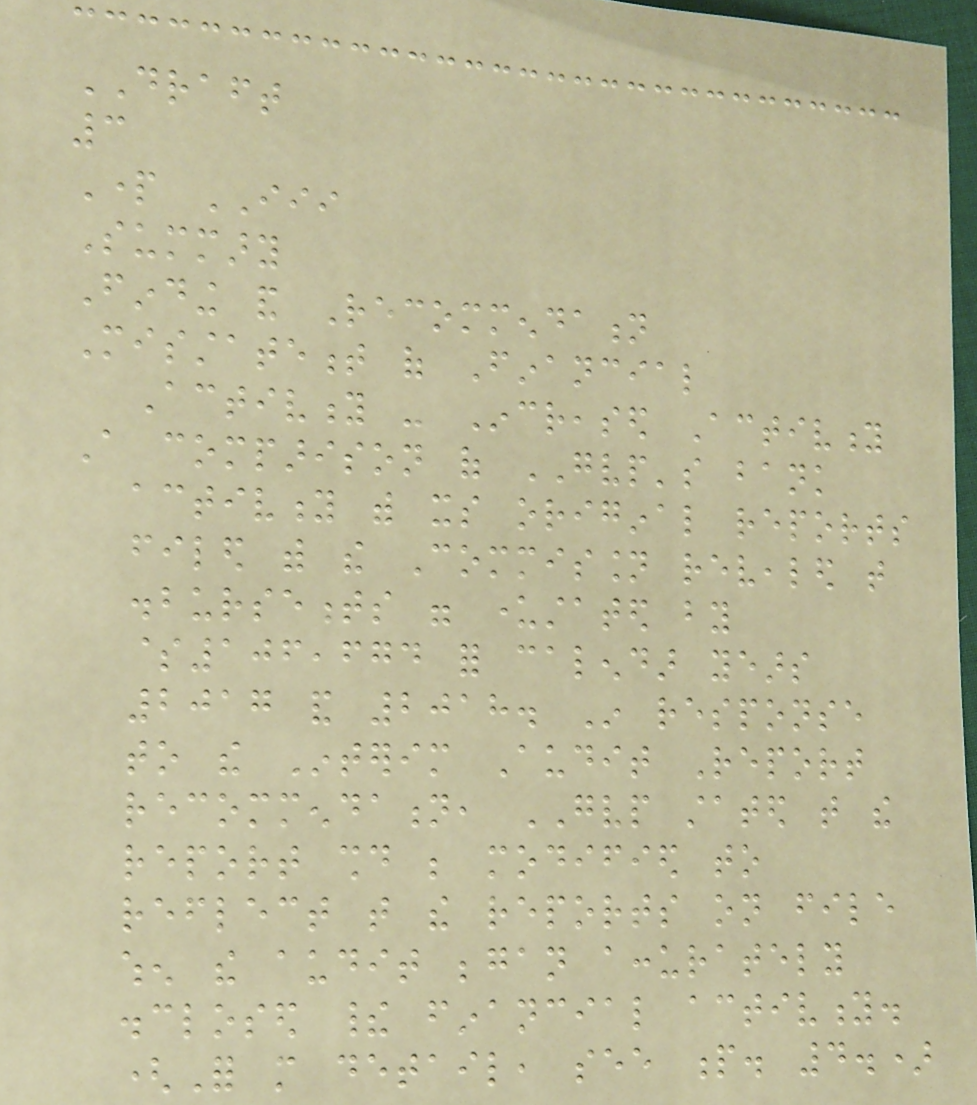DRAFT
3
Part III
Summary
Finding and Recommendation
Misstatement of Financial
Activity - Increased Activity
A comparison of GVP's bank
activity with its original reports
filed with the Commission revealed that
disbursements were understated by
$106,674 for calendar years
2017 and 2018. In response
to the Interim Audit Report
recommendation, GVP stated that the
report should be modified to
reflect that the reports on file
when the audit began accurately
disclosed their financial activity.
(For more detail, see p. 4.)
